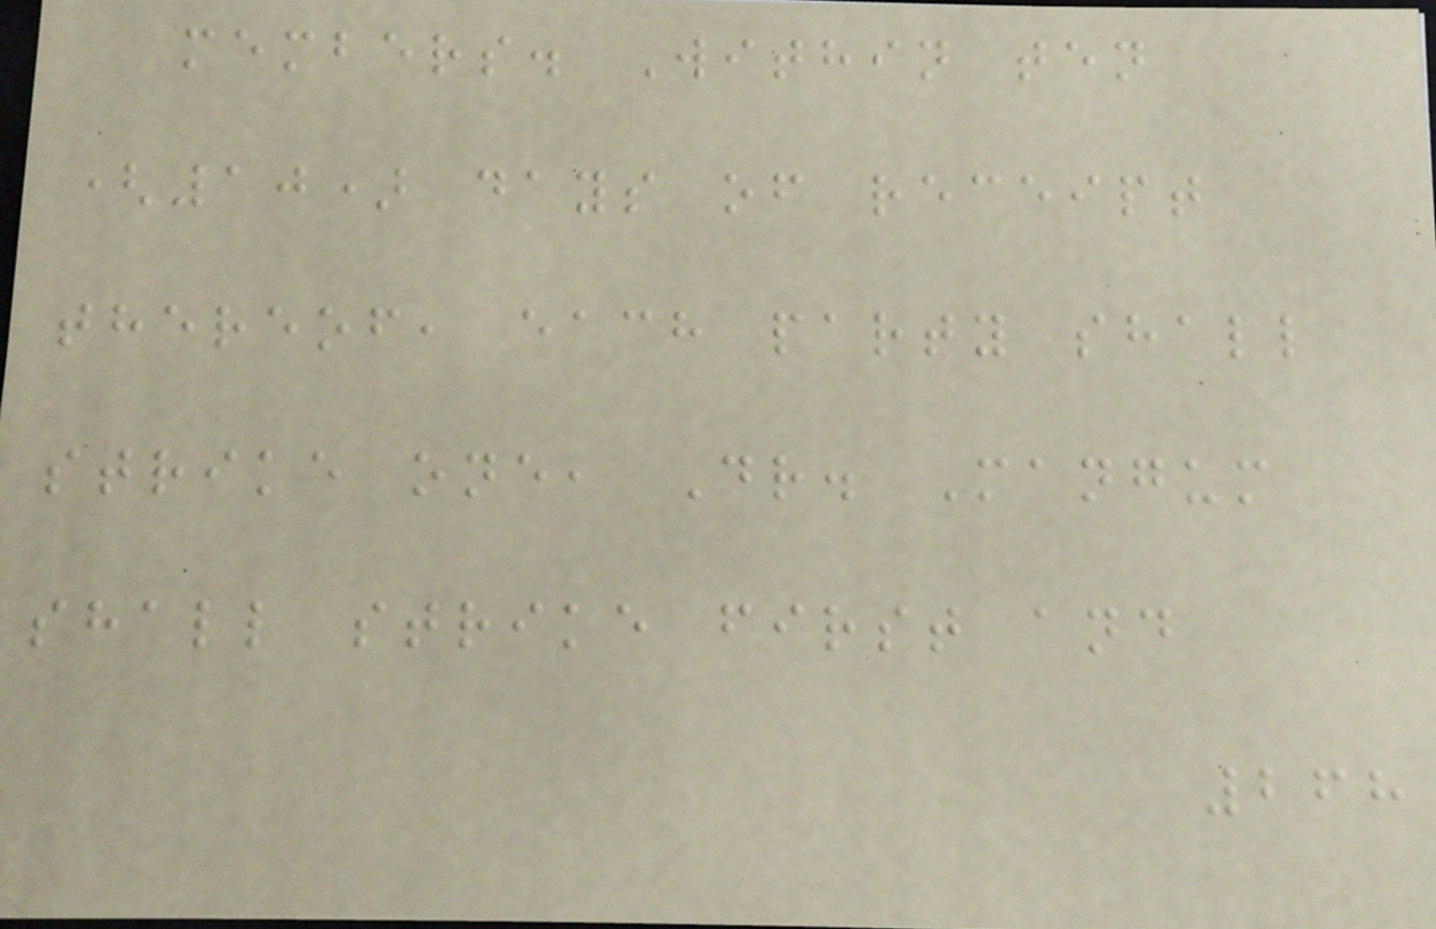members. Within ten
(10) days of receipt
thereof, each party shall
strike one, Dr. Mangum
shall strike first and
268
